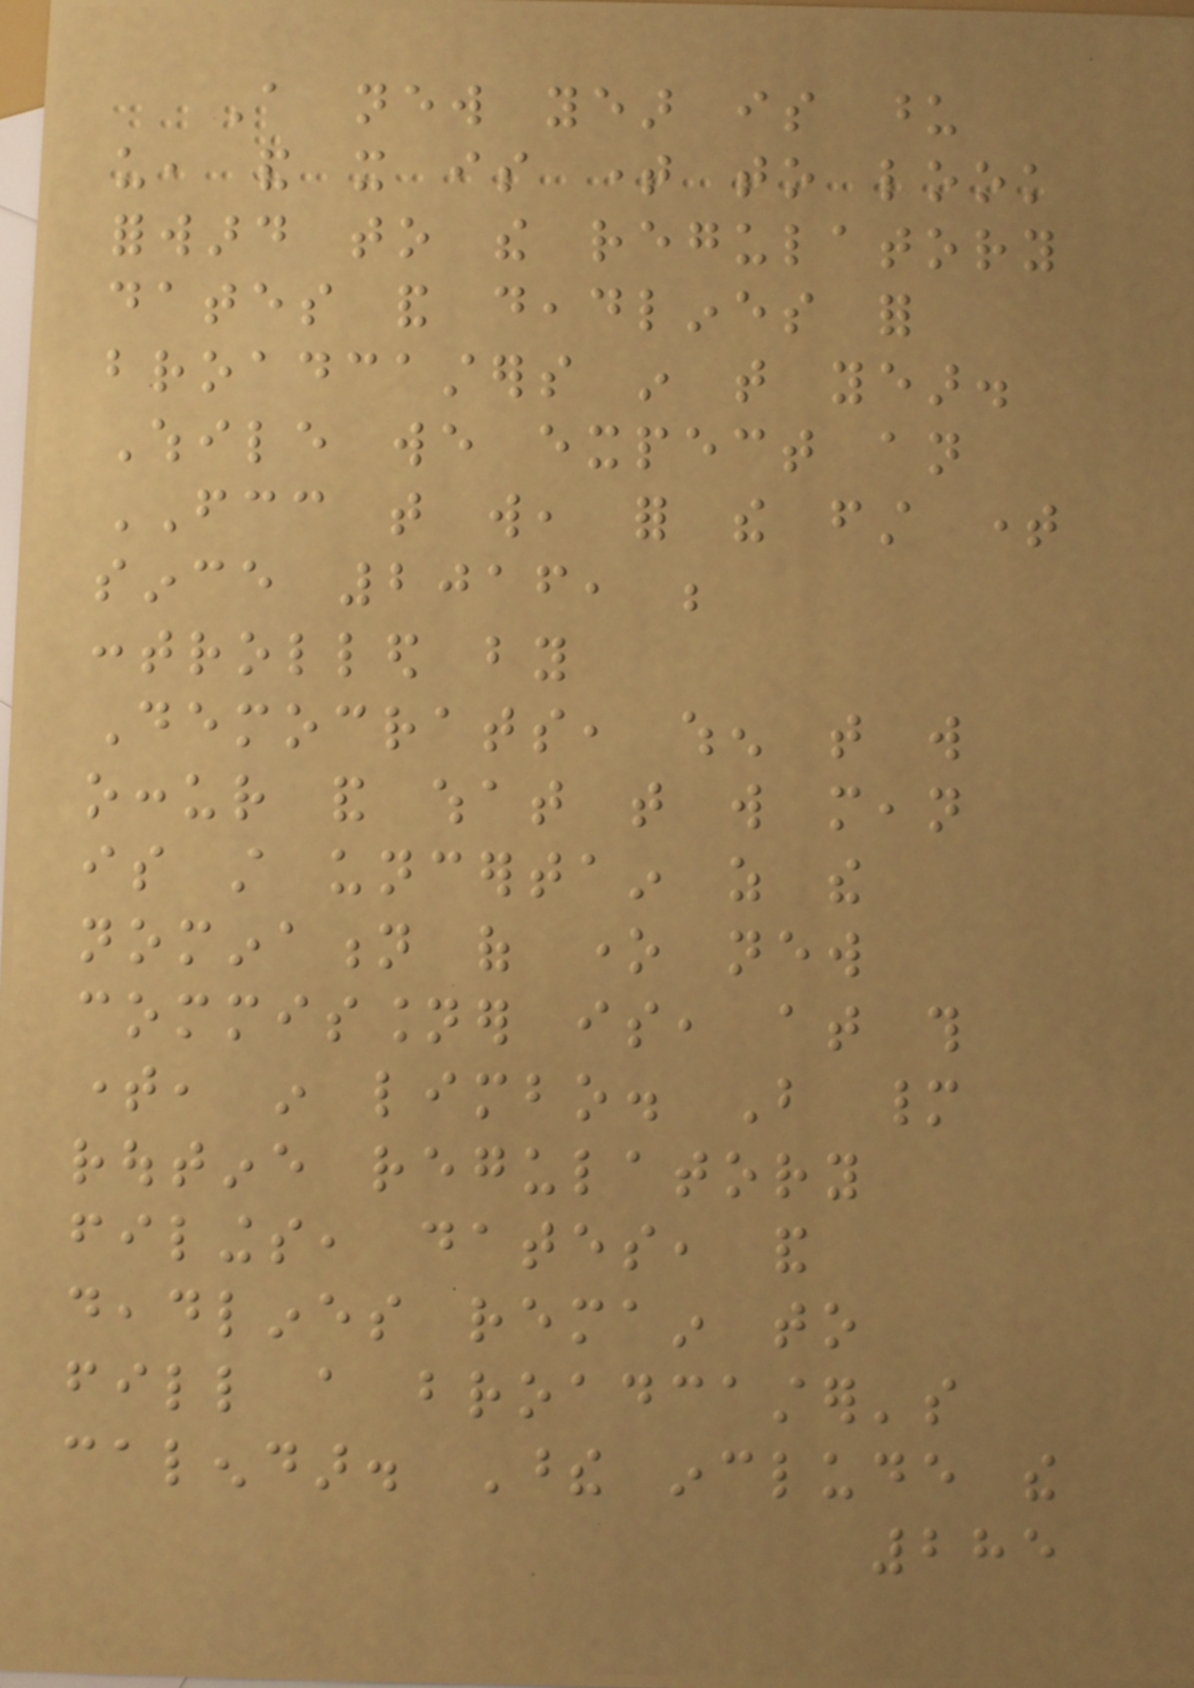A new year is upon
us, and it is time to look
forward to the regulatory
dates and deadlines for
broadcasters in that year.
While we expect an
FCC that will, for the first time
since 2016, be
controlled by
Democrats, when that will
occur and what that will mean
is still uncertain as the
nomination of one new
commissioner is, at this
time, in limbo. But many
routine regulatory
filings, dates, and
deadlines remain to
fill a broadcaster's
calendar. These include the
285
